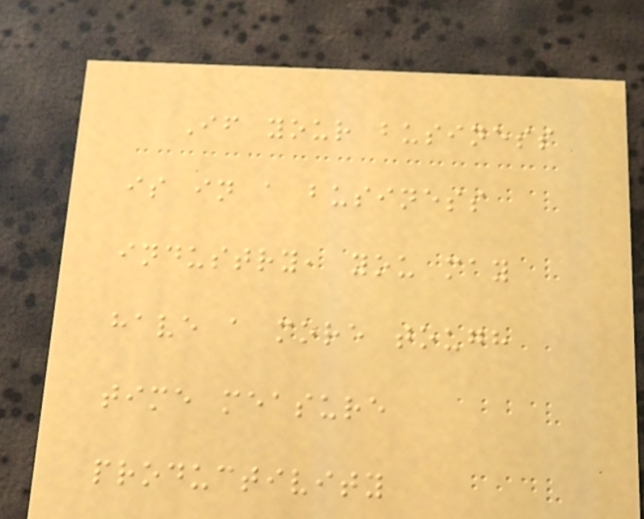If your business
is in a business
industry, you may
have a more tough
time measure
productivity
